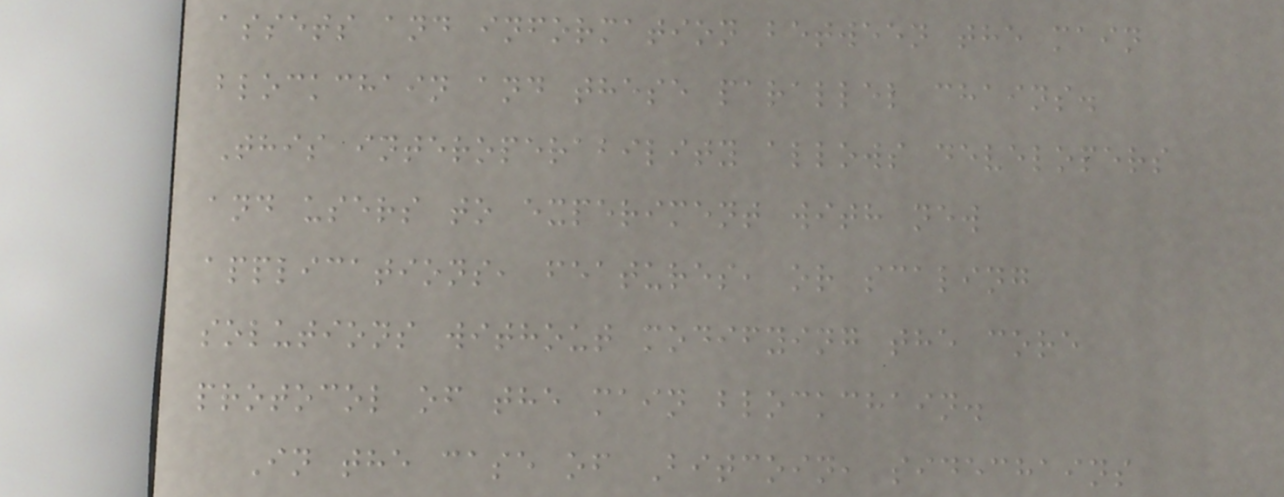assets and information between the main
blockchain and these parallel chains.
This interoperability allows developers
and users to experiment with new
applications, features, or scaling
solutions without modifying the core
protocol of the main blockchain.
In the case of Bitcoin, sidechains
